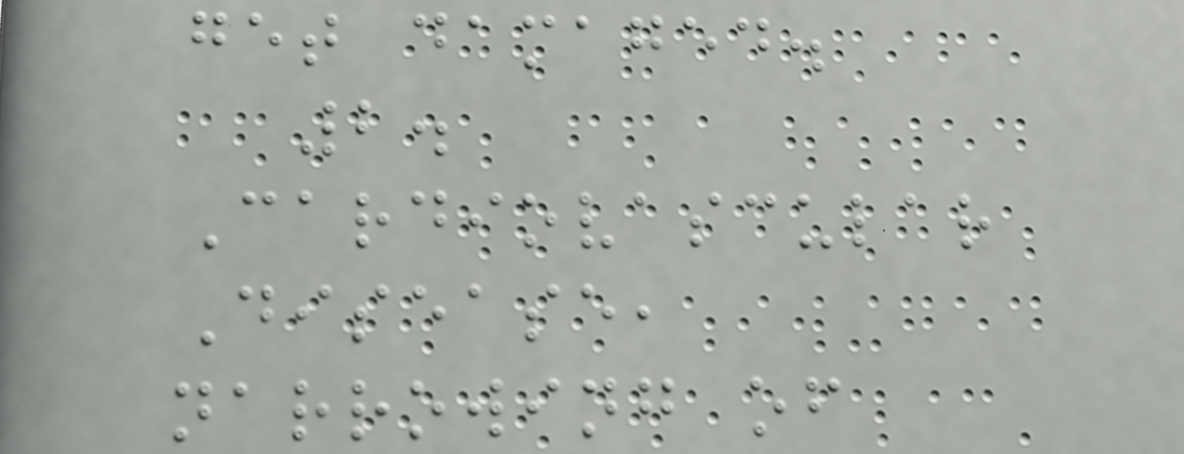get damaged.
2.
Cardiovascular
Disease,
narrowing of
